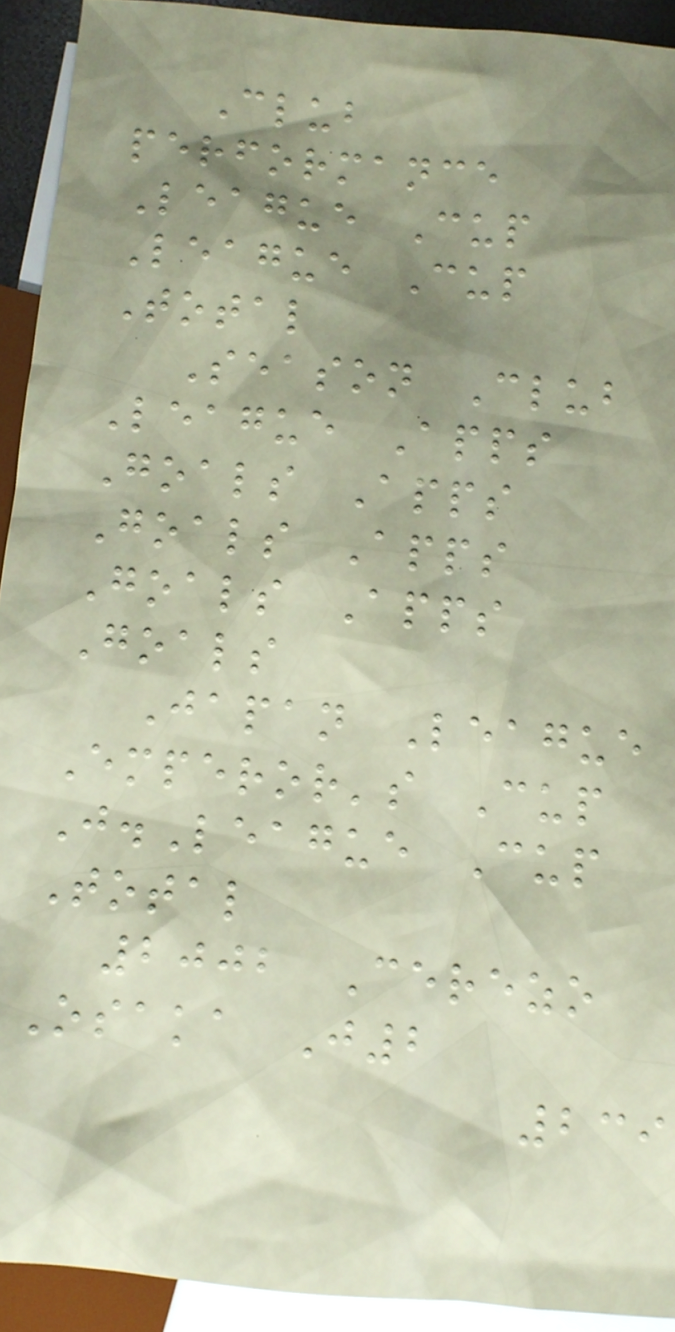Club
performance
League Cup
League Cup
Total
Season Club
League Apps
Goals Apps
Goals Apps
Goals Apps
Goals
Japan League
Emperor's Cup
J.League Cup
Total
2002 Cerezo
Osaka J2
239
